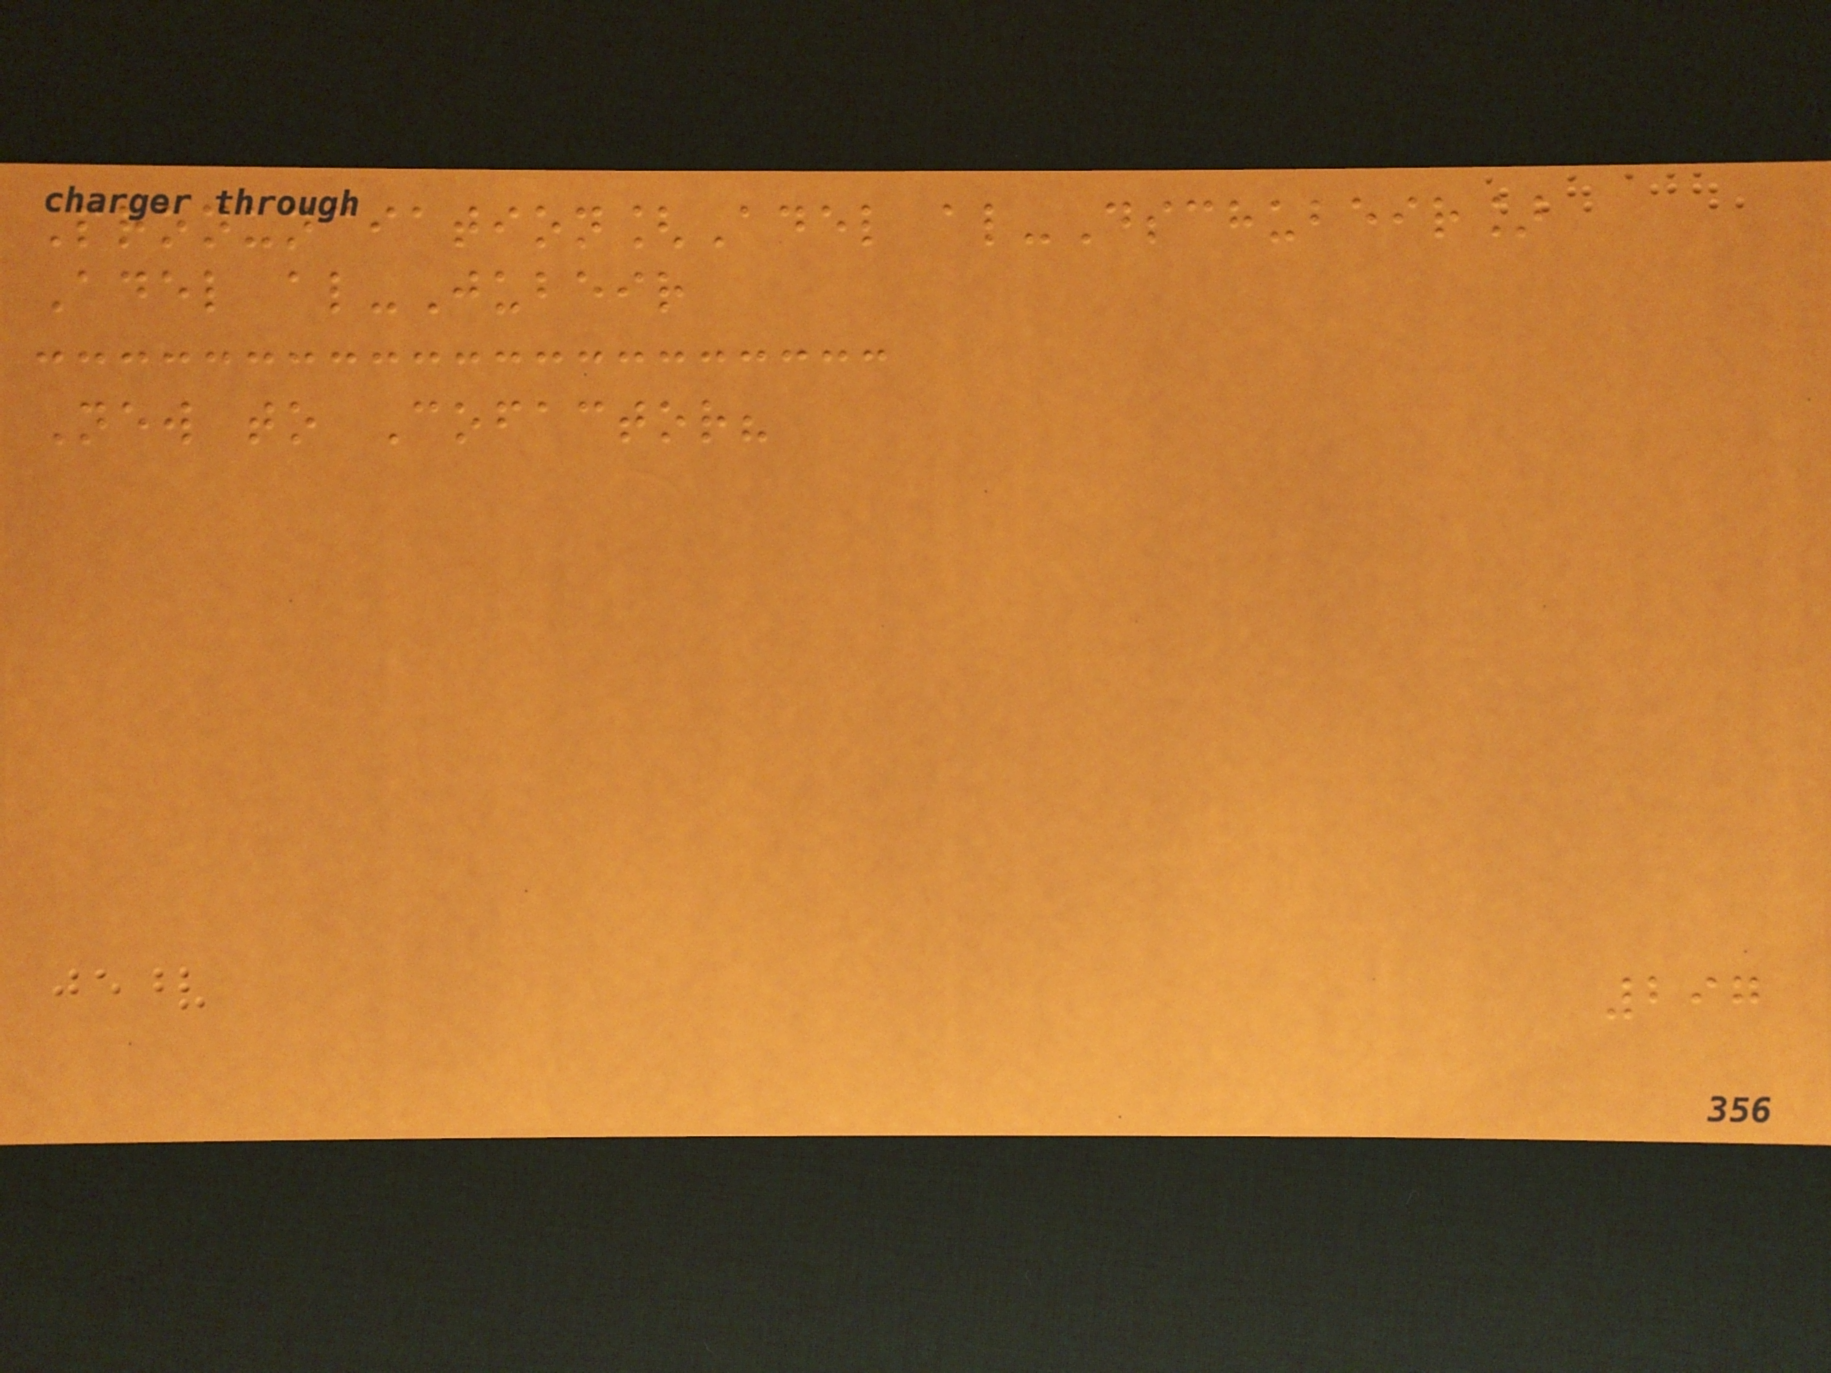Pronunciation[Adel al-Dschubeir]
Adel al-Jubeir
New to Cofactor?
297
